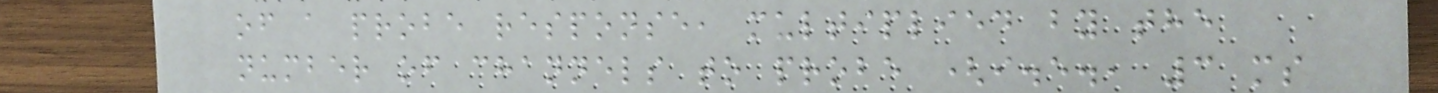of a probe response, multiplied by the
number of channels to probe (i.e., 3 ms
